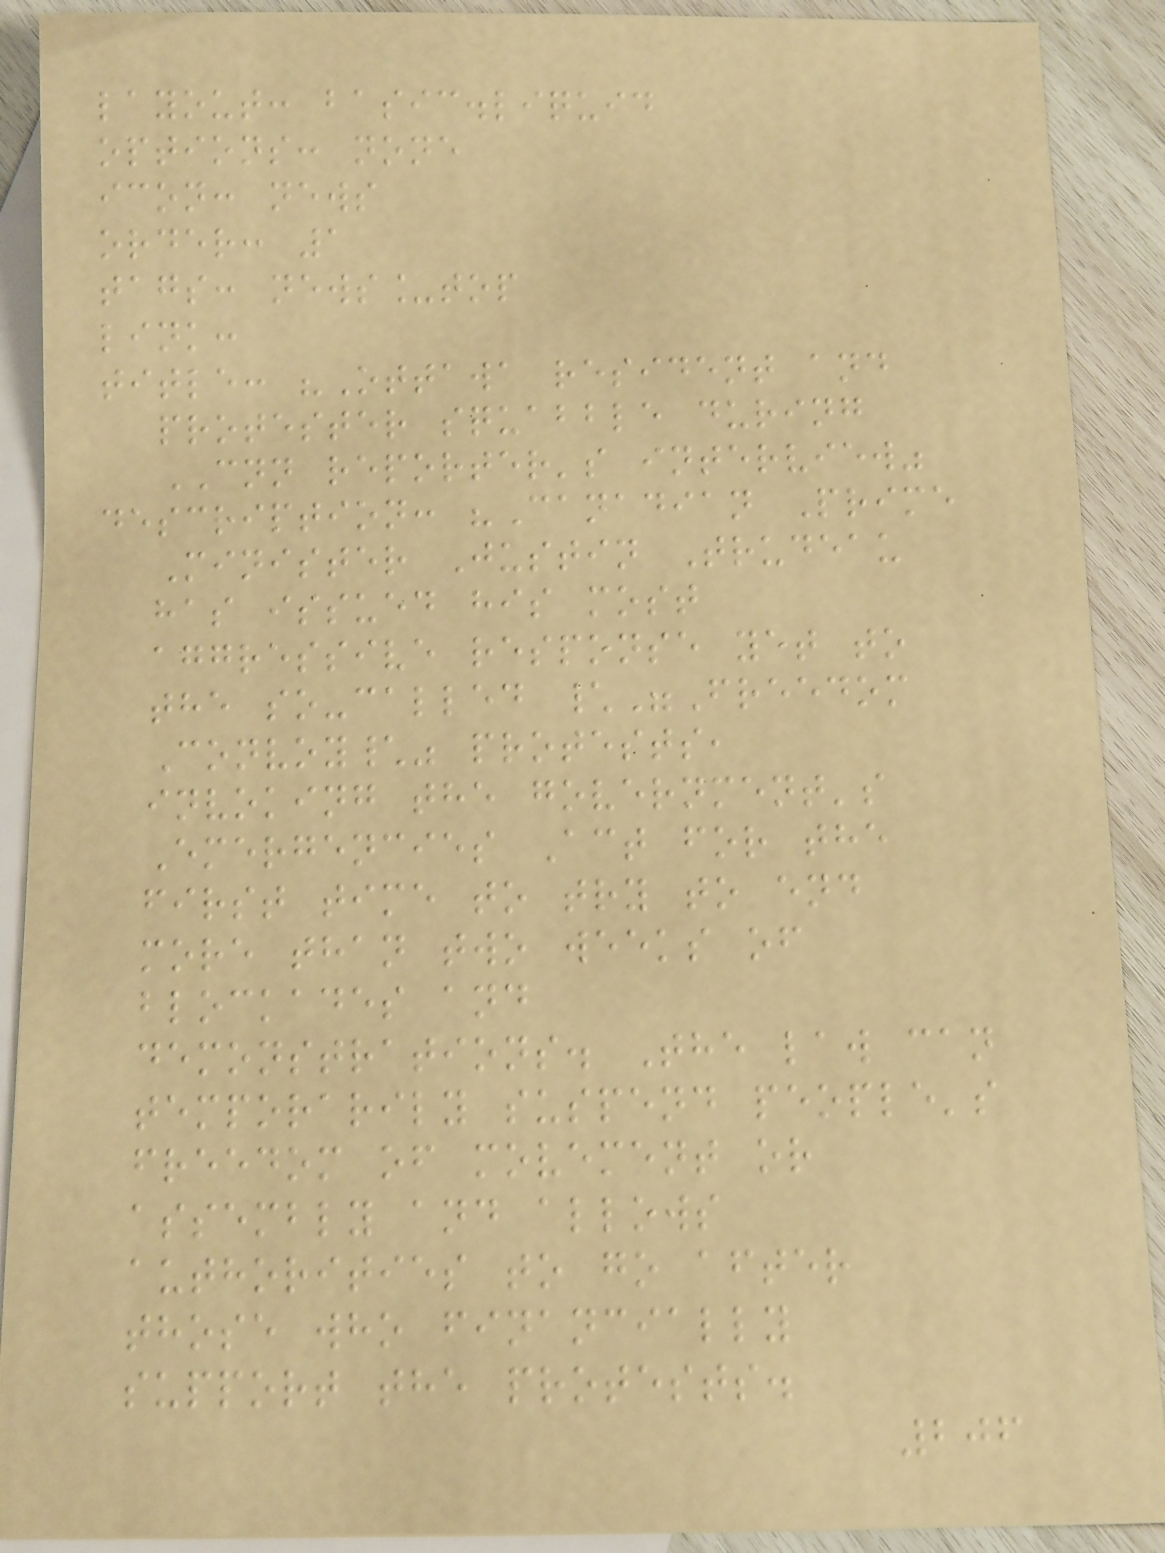layout: basic.liquid
options: none
icon: news
order: 1
tags: news_top
link:
title: "Ottawa resident and
protester squabble during
CNN reporter's interview"
description: "Canadian Prime
Minister Justin Trudeau
has issued his most
aggressive response yet to
the so-called \"Freedom
Convoy\" protests,
invoking the government's
Emergencies Act for the
first time to try to end
more than two weeks of
blockades and
demonstrations. The law can
temporarily suspend people's
freedom of movement or
assembly and allows
authorities to go after
those who financially
support the protests.
206
